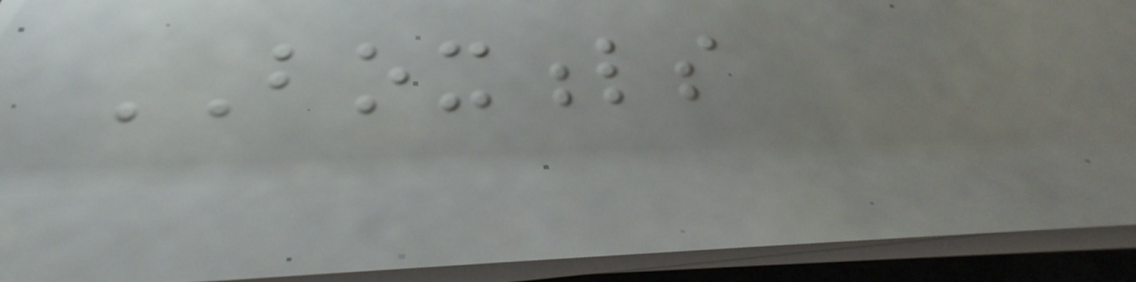BOXFULS
